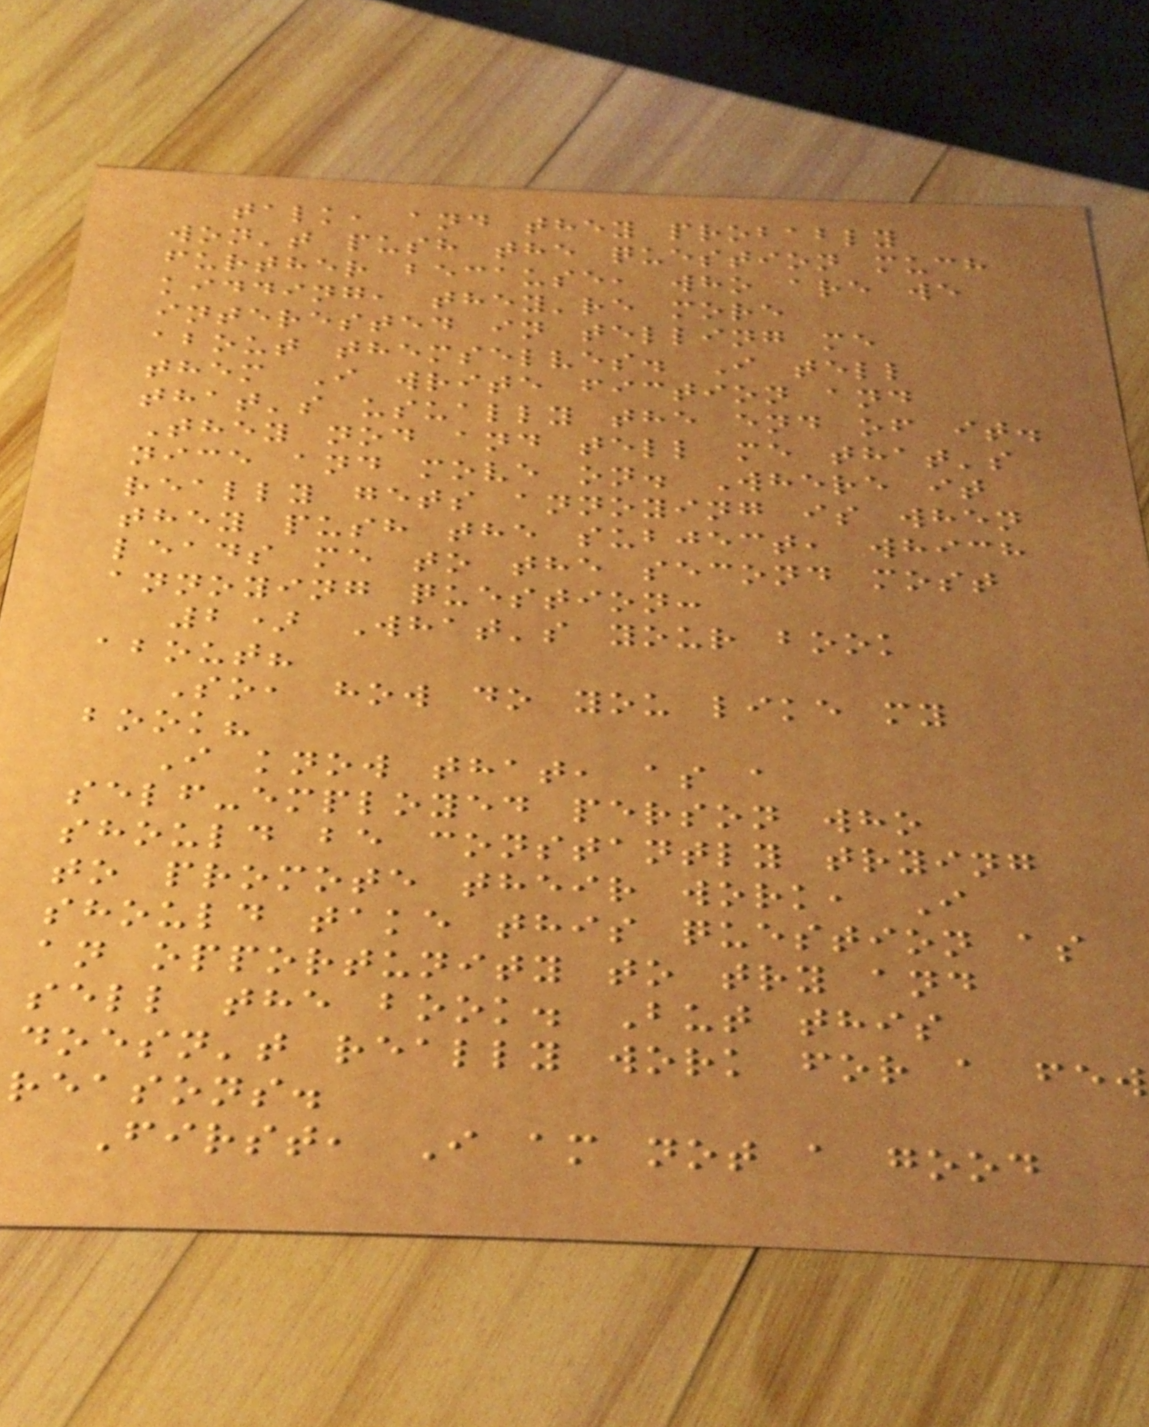talk, and they probably
won't push the question much
further because, who are we
kidding, they're more
interested in telling me
about themselves. I tell
them I write fiction and
that's usually the end of it.
They nod and tell me that's
nice and move on. Where it
really gets annoying is when
they push the subject, which
leads me to the second most
annoying question:
2) What's your book
about?
So, how do you like my
book?
I know that, as a
self-employed person who
should be constantly trying
to promote their work, I
should take this question as
an opportunity to try and
sell the book. But this
doesn't really work for a few
reasons.
First, I am not a good
